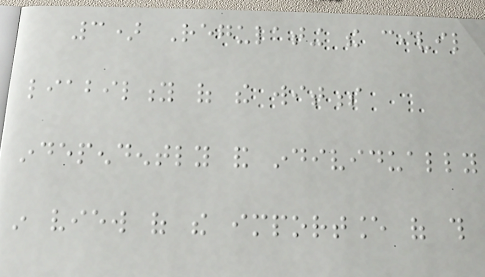3) Regulating the civil
liability of the witness
independently and individually
in view of the importance of this
